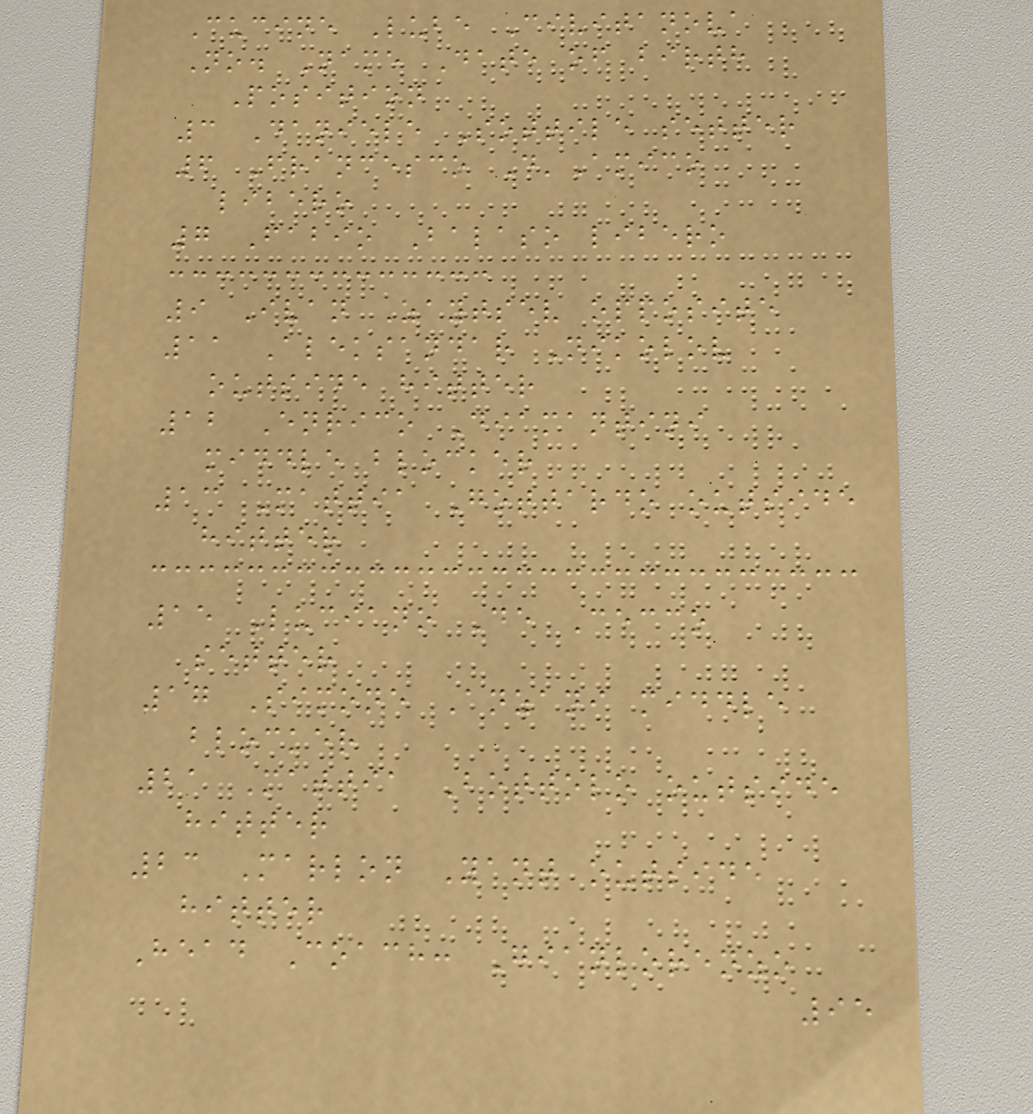Cucine Lube Civitanova
No. Name Date of birth
Position
3 Daniele Sottile setter
6 Francesco D'Amico
libero
7 Fabio Balaso libero
9 Ivan Zaytsev opposite
11 Aleksandar Nikolov
outside hitter
12 Enrico Diamantini
middle blocker
13 Mattia Gottardo outside
hitter
15 Luciano De Cecco
setter
17 Simone Anzani middle
blocker
21 Mattia Bottolo outside
hitter
23 Marlon Yant outside
hitter
Head Coach: Gianlorenzo
95
